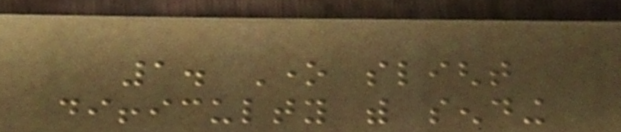1. One slight
difficulty with sending
